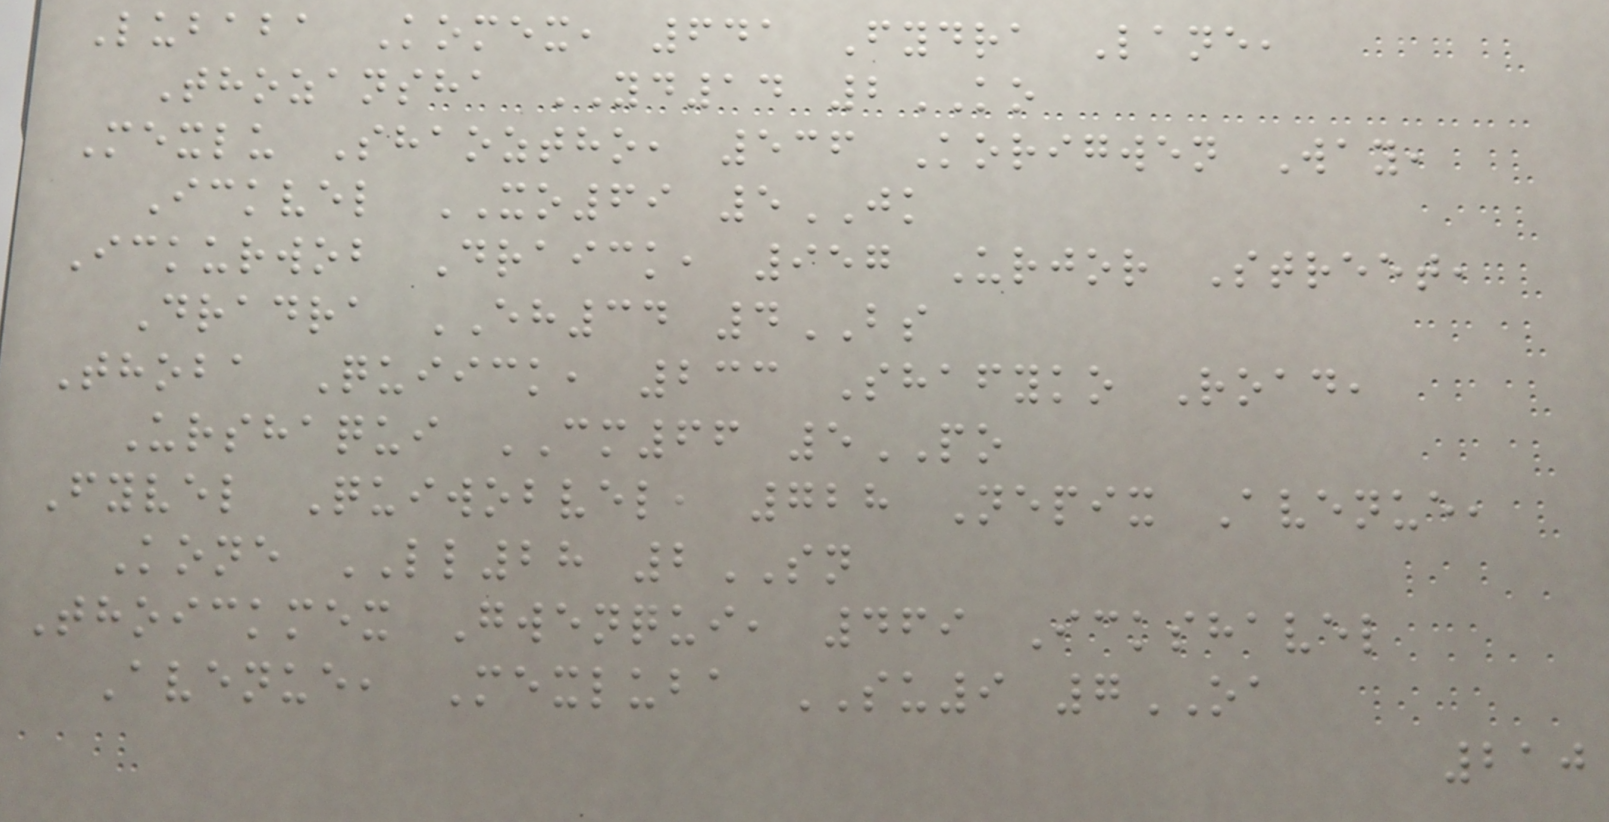Lubaba Komex, 641 Fydra Lane,
Thozansha YD14 2KO
Mexlu Shaoztho, 536 Korigwen Way,
Ickvel XO69 5JK
Ickurwob Draick, 957 Urjor Street,
Dradra EH34 4BS
Thoba Quiick, 233 Shafyko Road,
Urshaqui CM66 5PO
Fyvel Quiwobvel, 728 Nepix Avenue,
Kone LL28 2SN
Thoickmex Gwenqui, 469 Ickshavel
Avenue, Mexluba SU9 7OA
210
